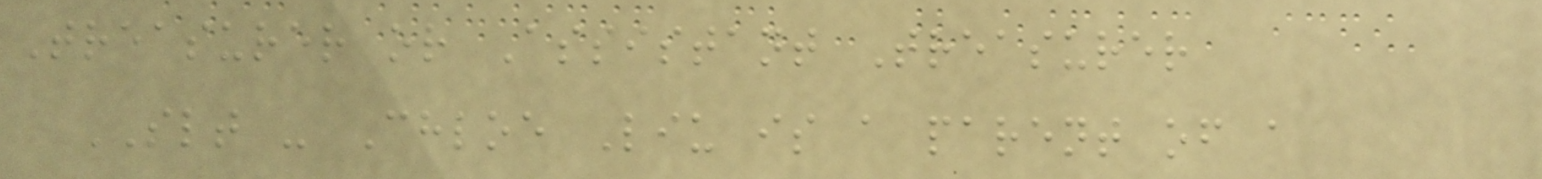Treasurer or Assistant Treasurer
SLT - Chloe Liu is a parent of a
